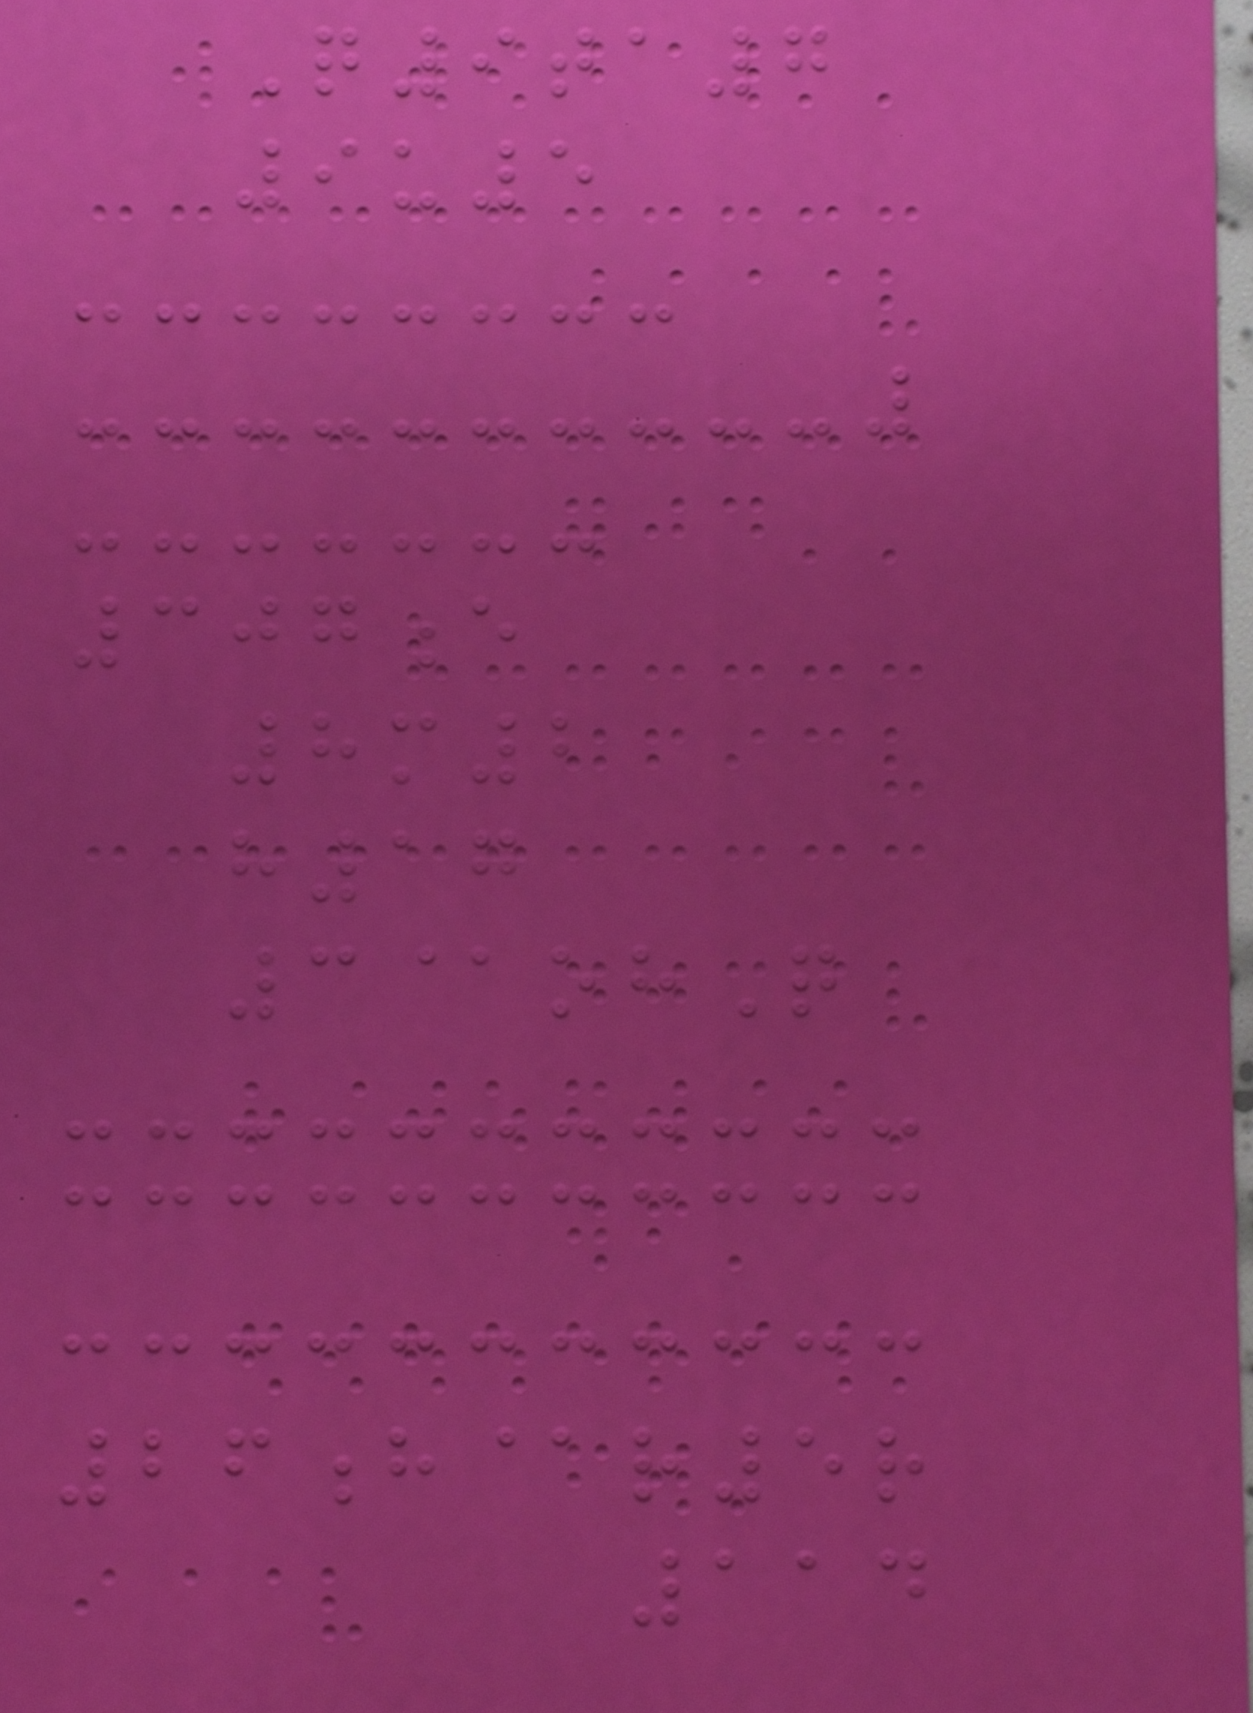Q9ta7
9u5
307e
8m2
h17
3@ohQ
26h@r5r
114
